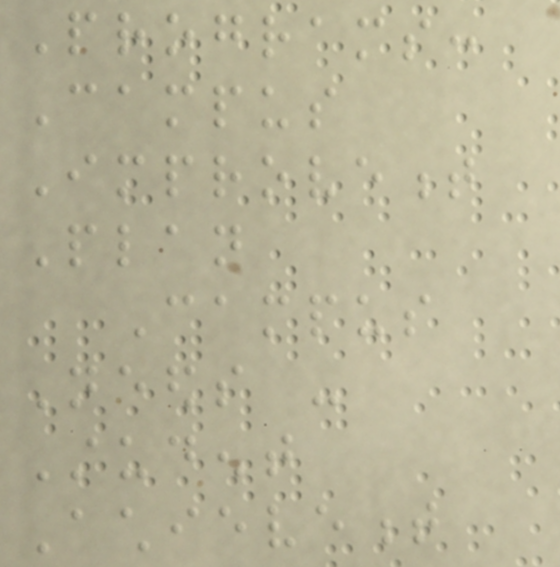Programs:
Campus
Improvement
Plan
Campus
Needs -
Student
Achievement
